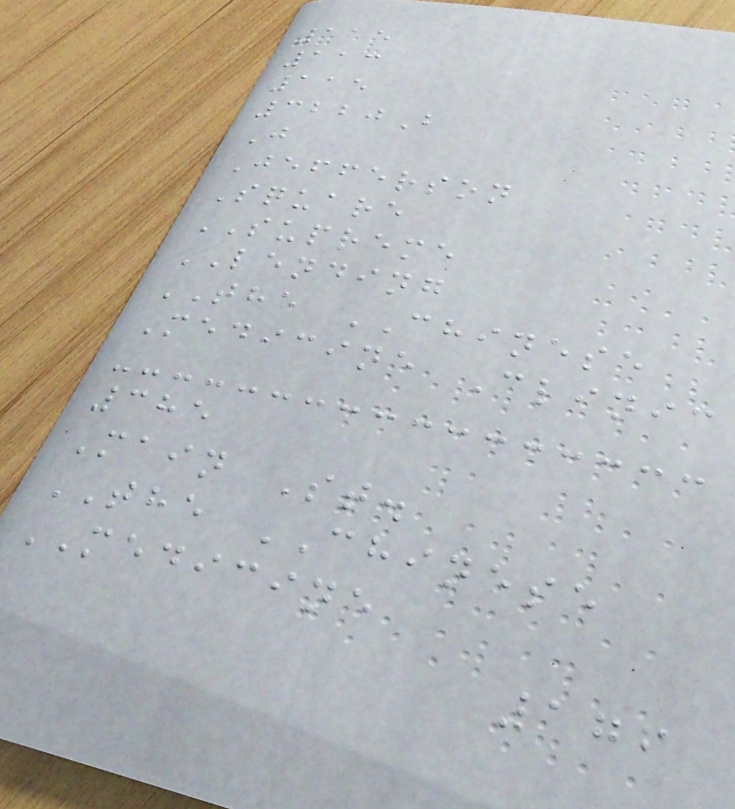115
113
115
3220B
J
Jefferson
Square
SUPREME
LENDING
THE CHINESE
Medicine Clinic
385
Main St.
THE CHINESE
MEDICINE
176
